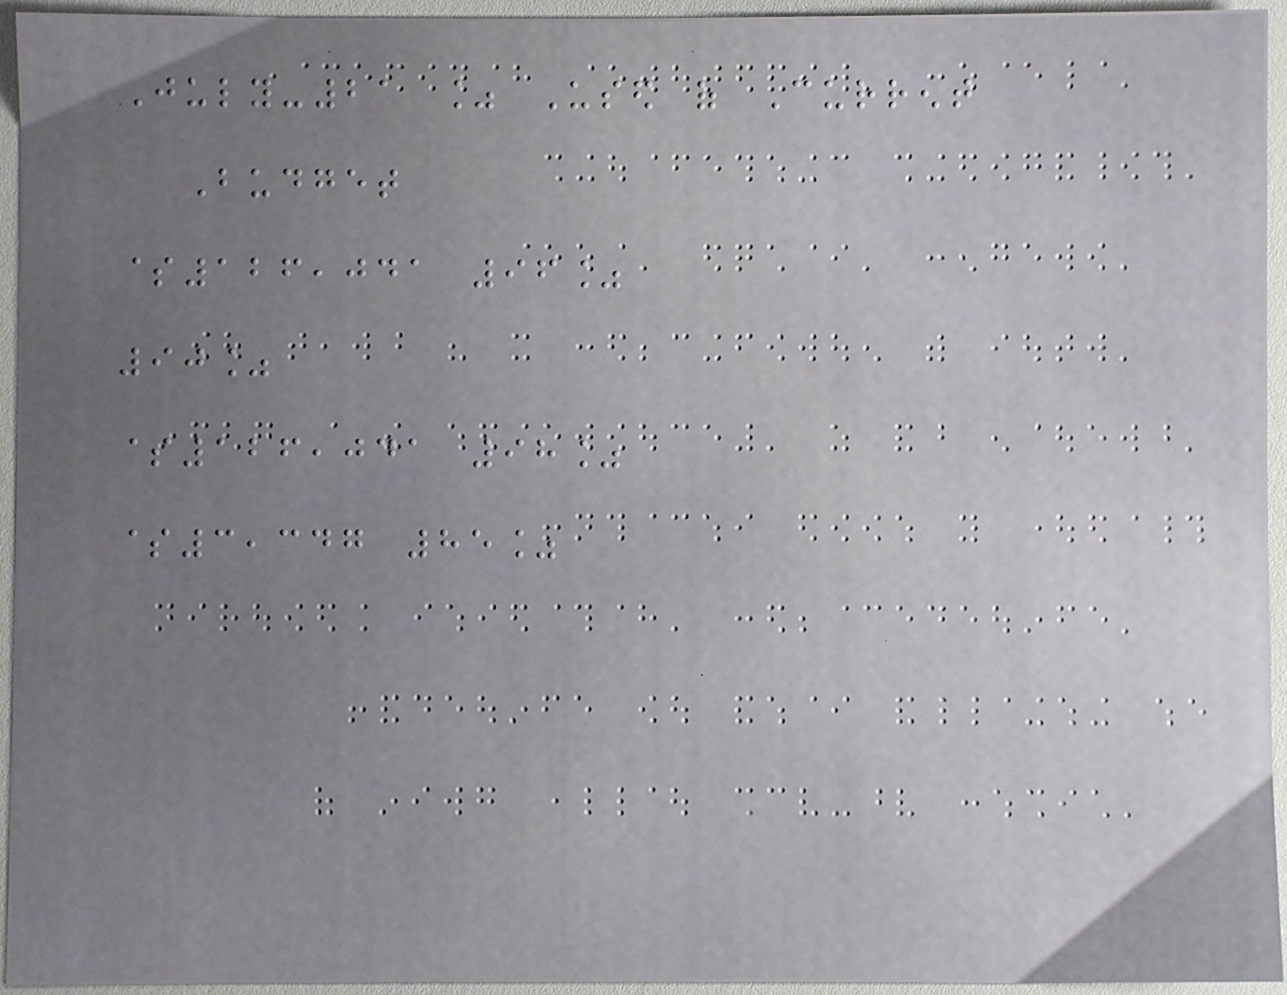July-21 % Used of Current
Budget
$126,041 96%
90%
$126,041 98%
$3,347 85%
